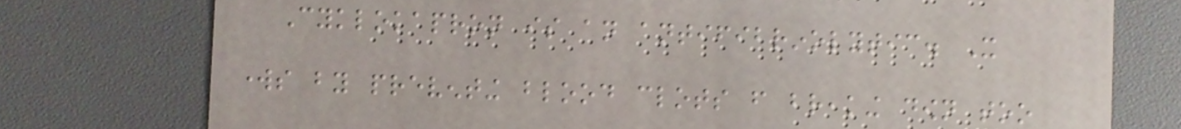Cyklokapron is an antifibrinolytic. It
works by preventing blood clots from breaking down too
